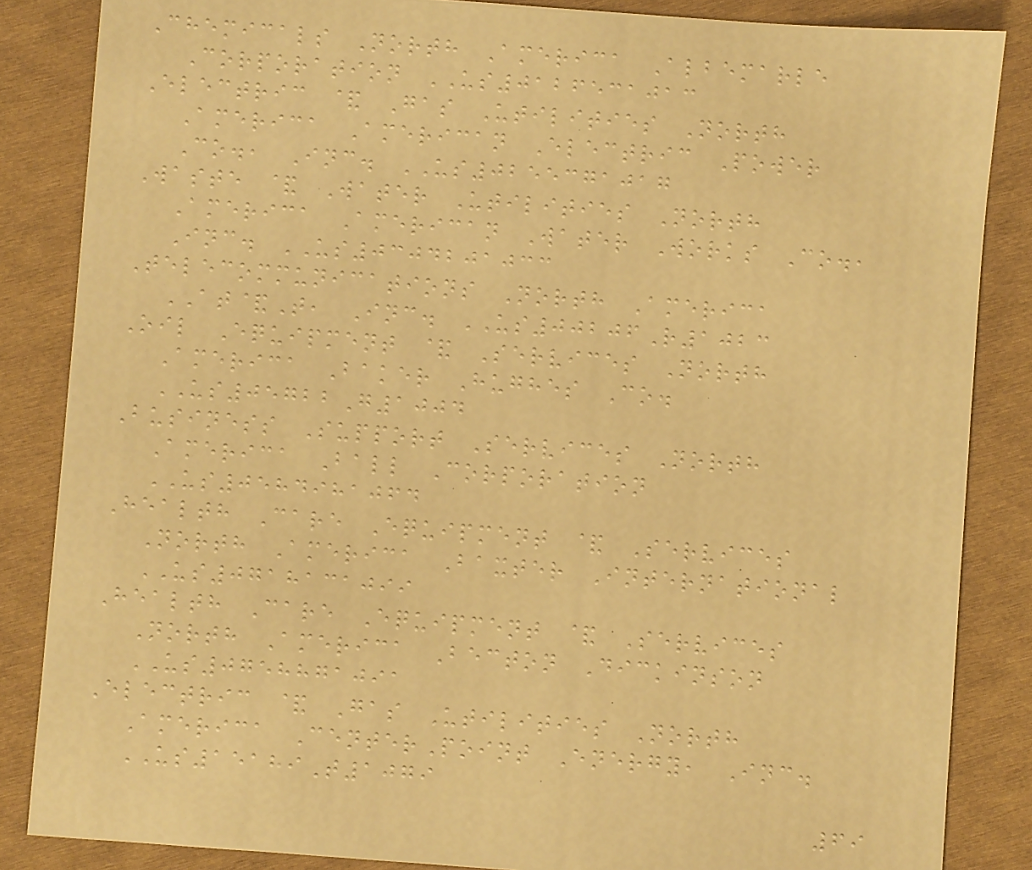Chemicals North America Albemarle
Corporation US0126531013
Electric & Gas Utilities North
America American Electric Power
Co., Inc. US0255371017
Waste & Water Utilities North
America American Water Works Co.,
Inc. US0304201033
Telecommunications North America
AT&T, Inc. US00206R1023
Oil Equipment & Services North
America Baker Hughes Co.
US05722G1004
Business Support Services North
America Ball Corporation
US0584981064
Health Care Equipment & Services
North America Baxter International
US0718131099
Health Care Equipment & Services
North America Becton Dickinson
US0758871091
Electric & Gas Utilities North
America CenterPoint Energy, Inc.
US15189T1079
69
